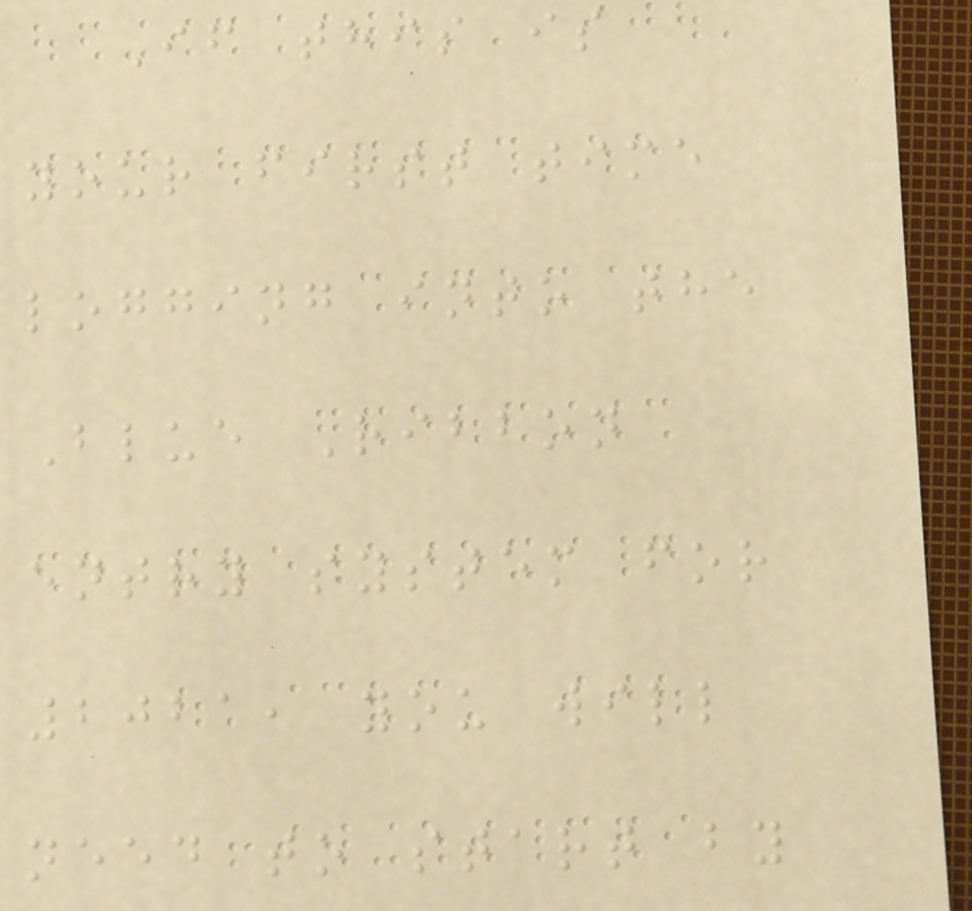If this is
your first time
logging into the
Blue Ribbon
entry system for
2021, you will
need to start by
